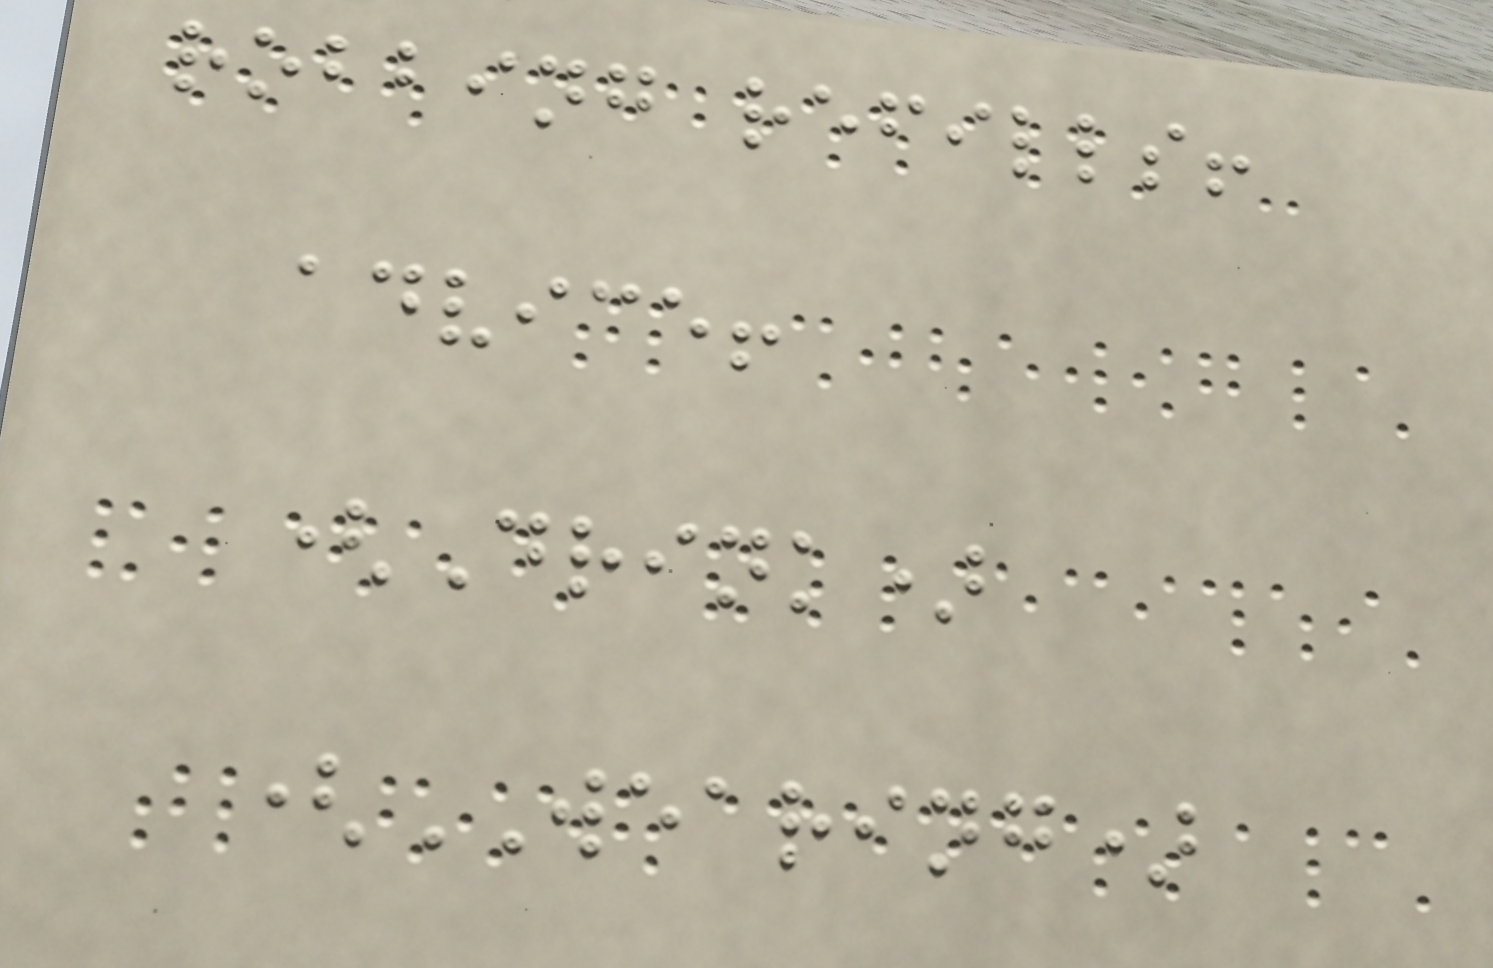robbing refills!
advice!
(Drink)
(WEARING)
